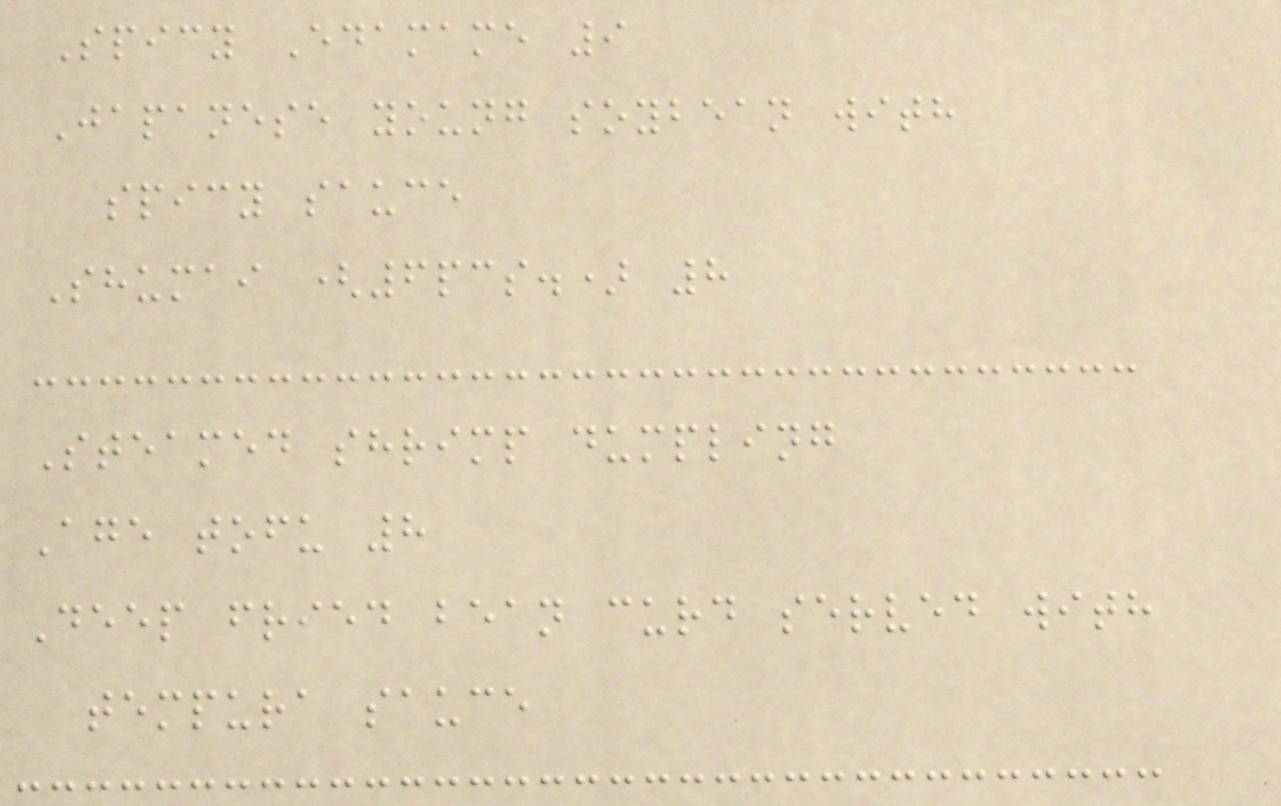Spicy Edamame 9
Japanese young soybean with
spicy sauce
Shumai (6pcs.) 8
Steamed shrimp dumpling
Age tofu 8
Deep fried bean curd served with
tempura sauce
